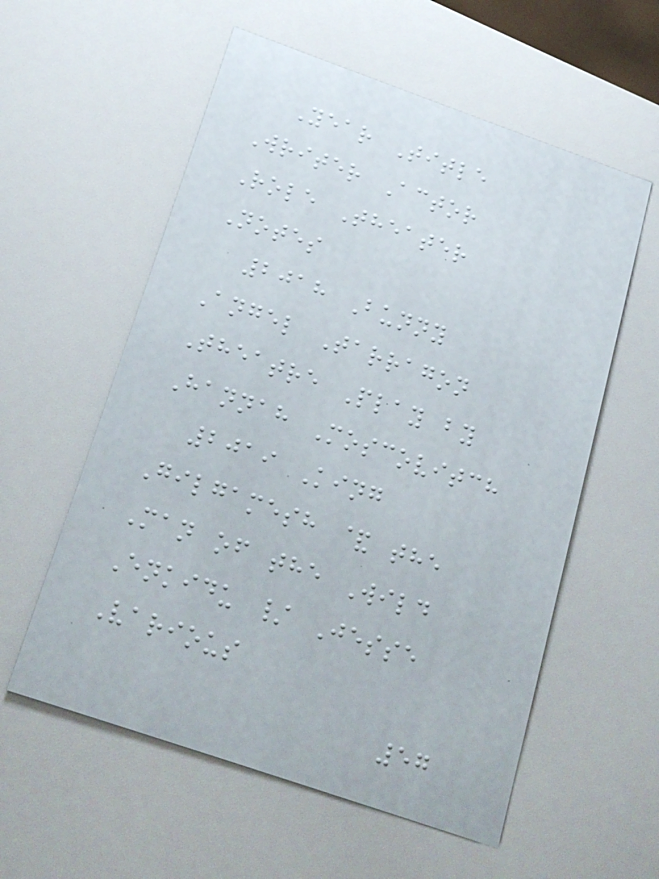Year Title
Writer Actor
Role Theater
Notes
2018 Bunny
Angel Tarragon
Theatre Play by
Hannah Moscovitch
2019 King
Gilgamesh & the
Man of the Wild
Enkidu / Jesse
Various
57
